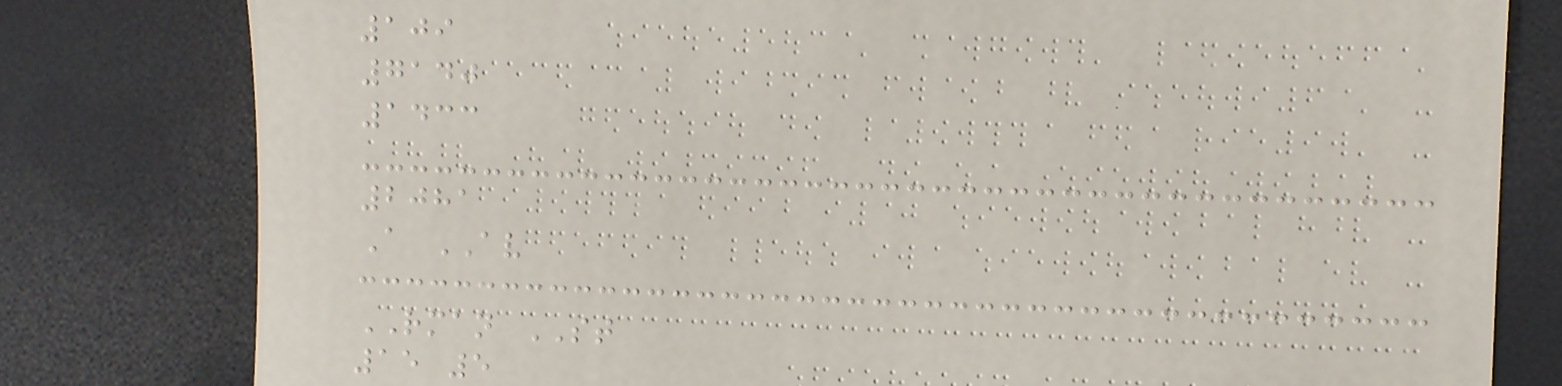109
7140
1433
2081
A AV
RMAN ST
15 5
